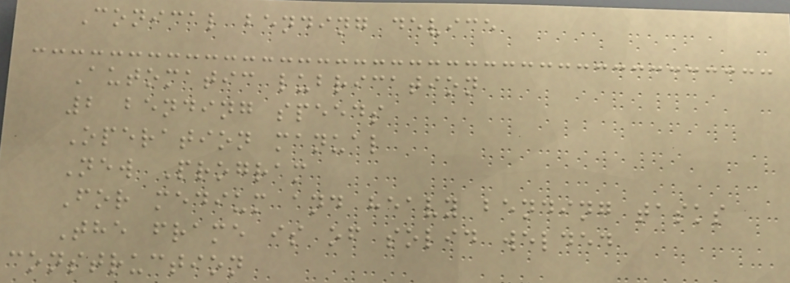Conical bending device
Automatic lubrication
2 bending speeds
Operation manual
New Program
For medium and heavy bending tasks
The frame is of solid welded
construction
